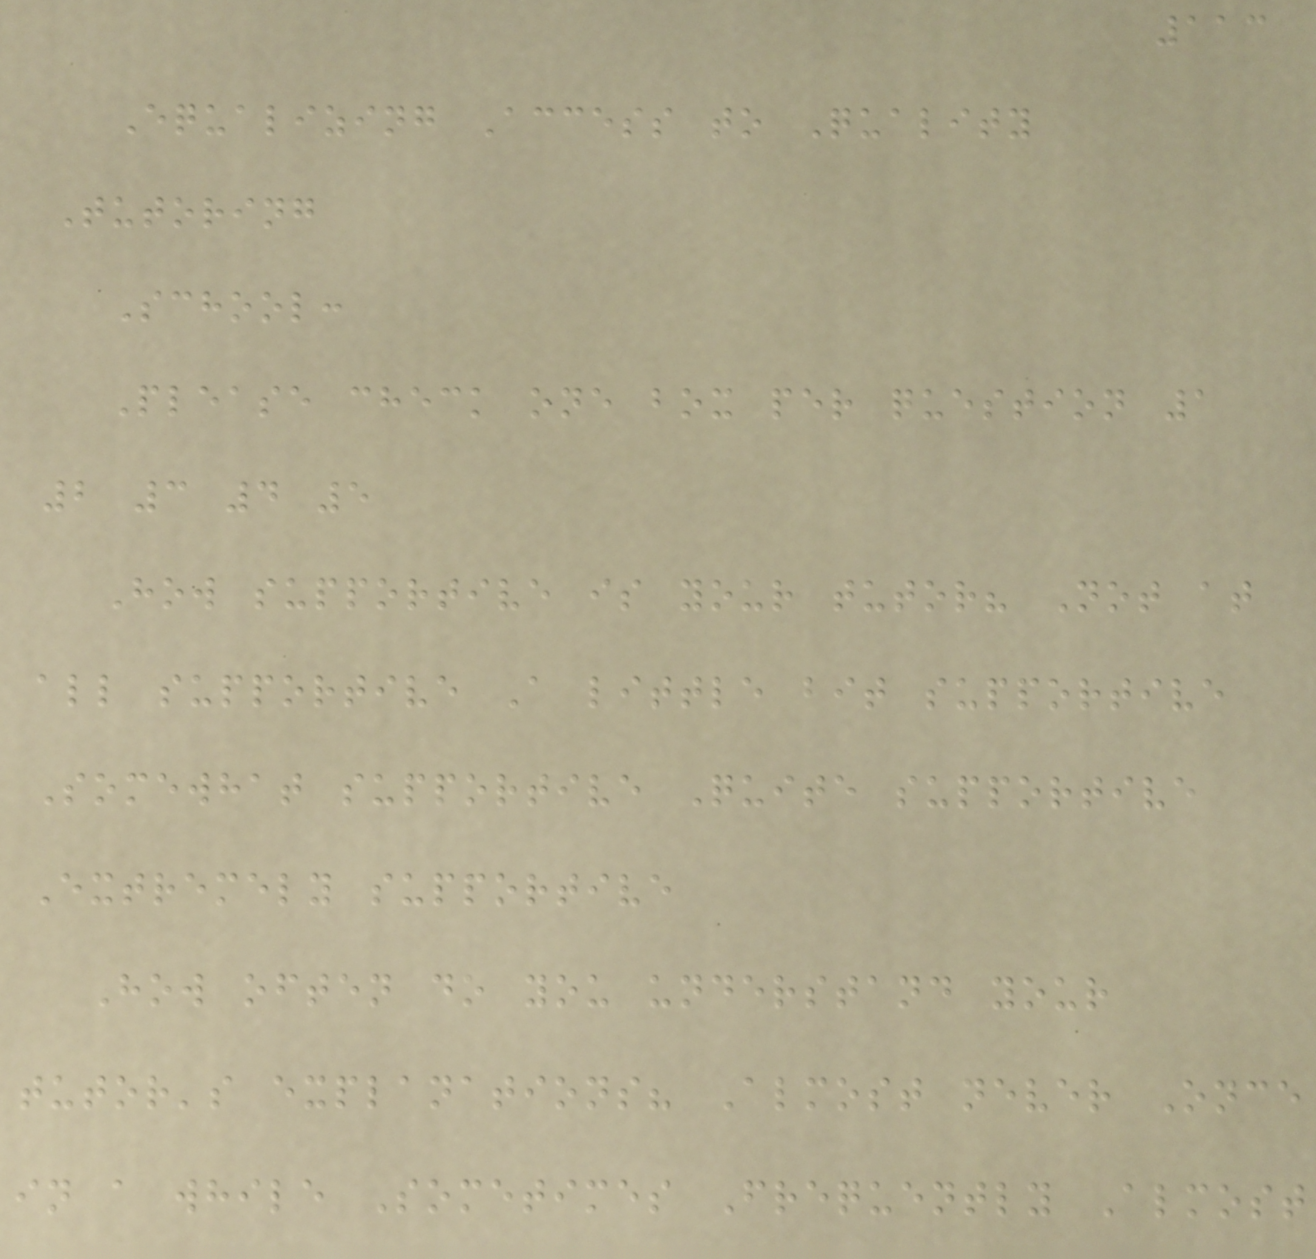113
Equalizing Access to Quality
Tutoring
School:
Please check one box per question 1
2 3 4 5
How supportive is your tutor? Not at
all supportive A little bit supportive
Somewhat supportive Quite supportive
Extremely supportive
How often do you understand your
tutor's explanations? Almost never Once
in a while Sometimes Frequently Almost
